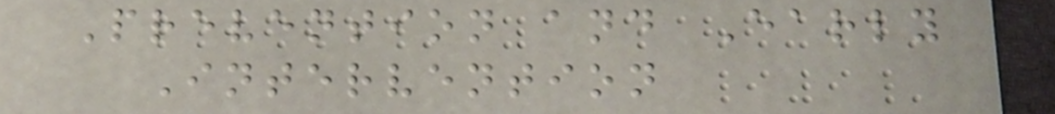Prevention and Early
Intervention
